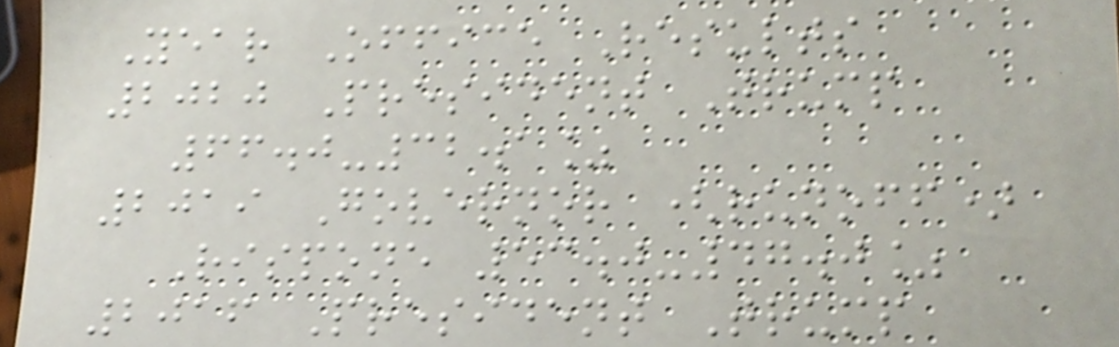Year Office Results
2020 President Trump
66.0-32.1%
2019 Governor (runoff)
Rispone 53.0-47.0%
2016 President Trump
